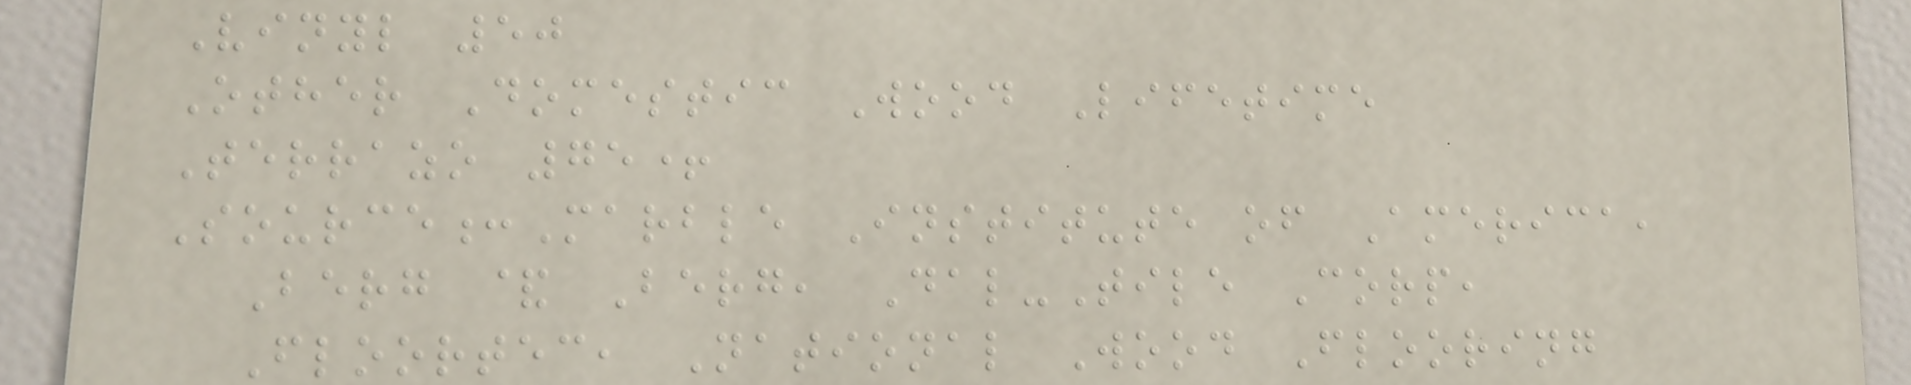Vinyl 50
Other Domestic Wood Lifetime
Terrazo 75+
Source:Marble Institute of America,
Berg & Berg, Dal-Tile Corp,
Floortec, National Wood Flooring
